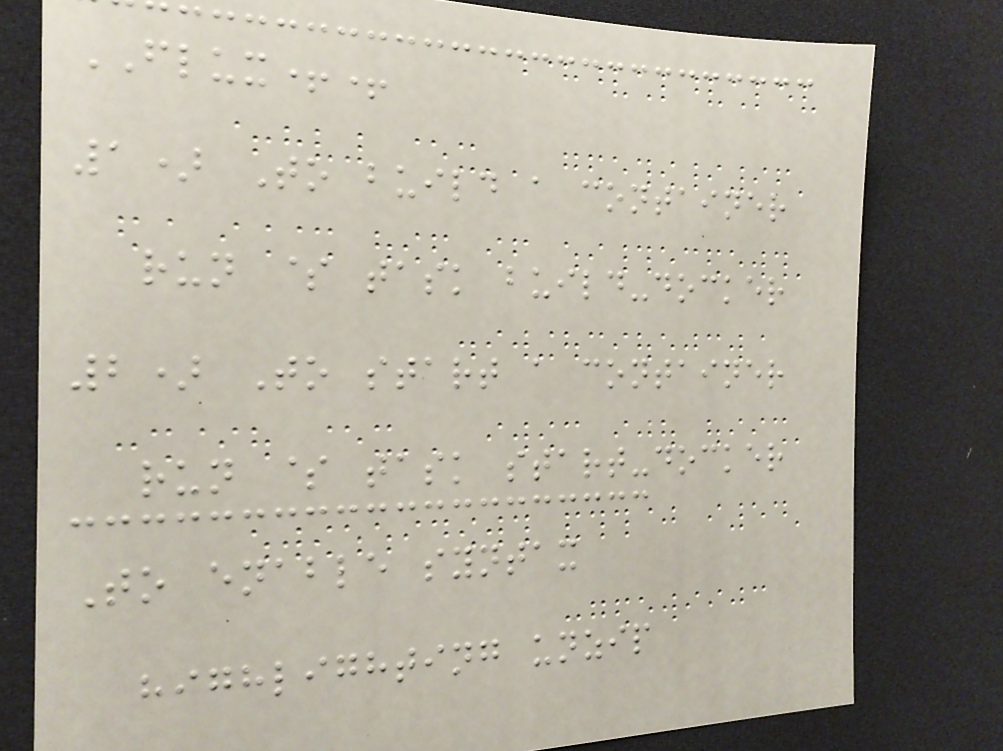FLUX++
1) To build a container
run $ task build-docker
2) To start a container
run $ task start-docker
To enable syntax
highlighting unzip
